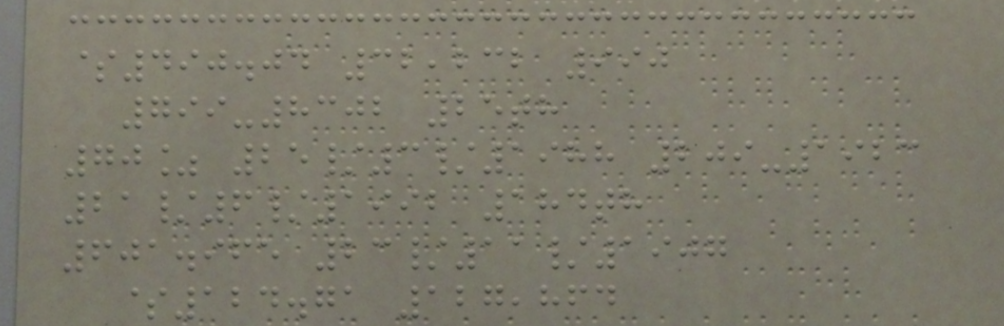$490.04 32,232 990
799-8302 25th
70% 25/3/1988 209-1923
21/6/1992 184th
601.965 23/11/1907
$124.71 127,864
